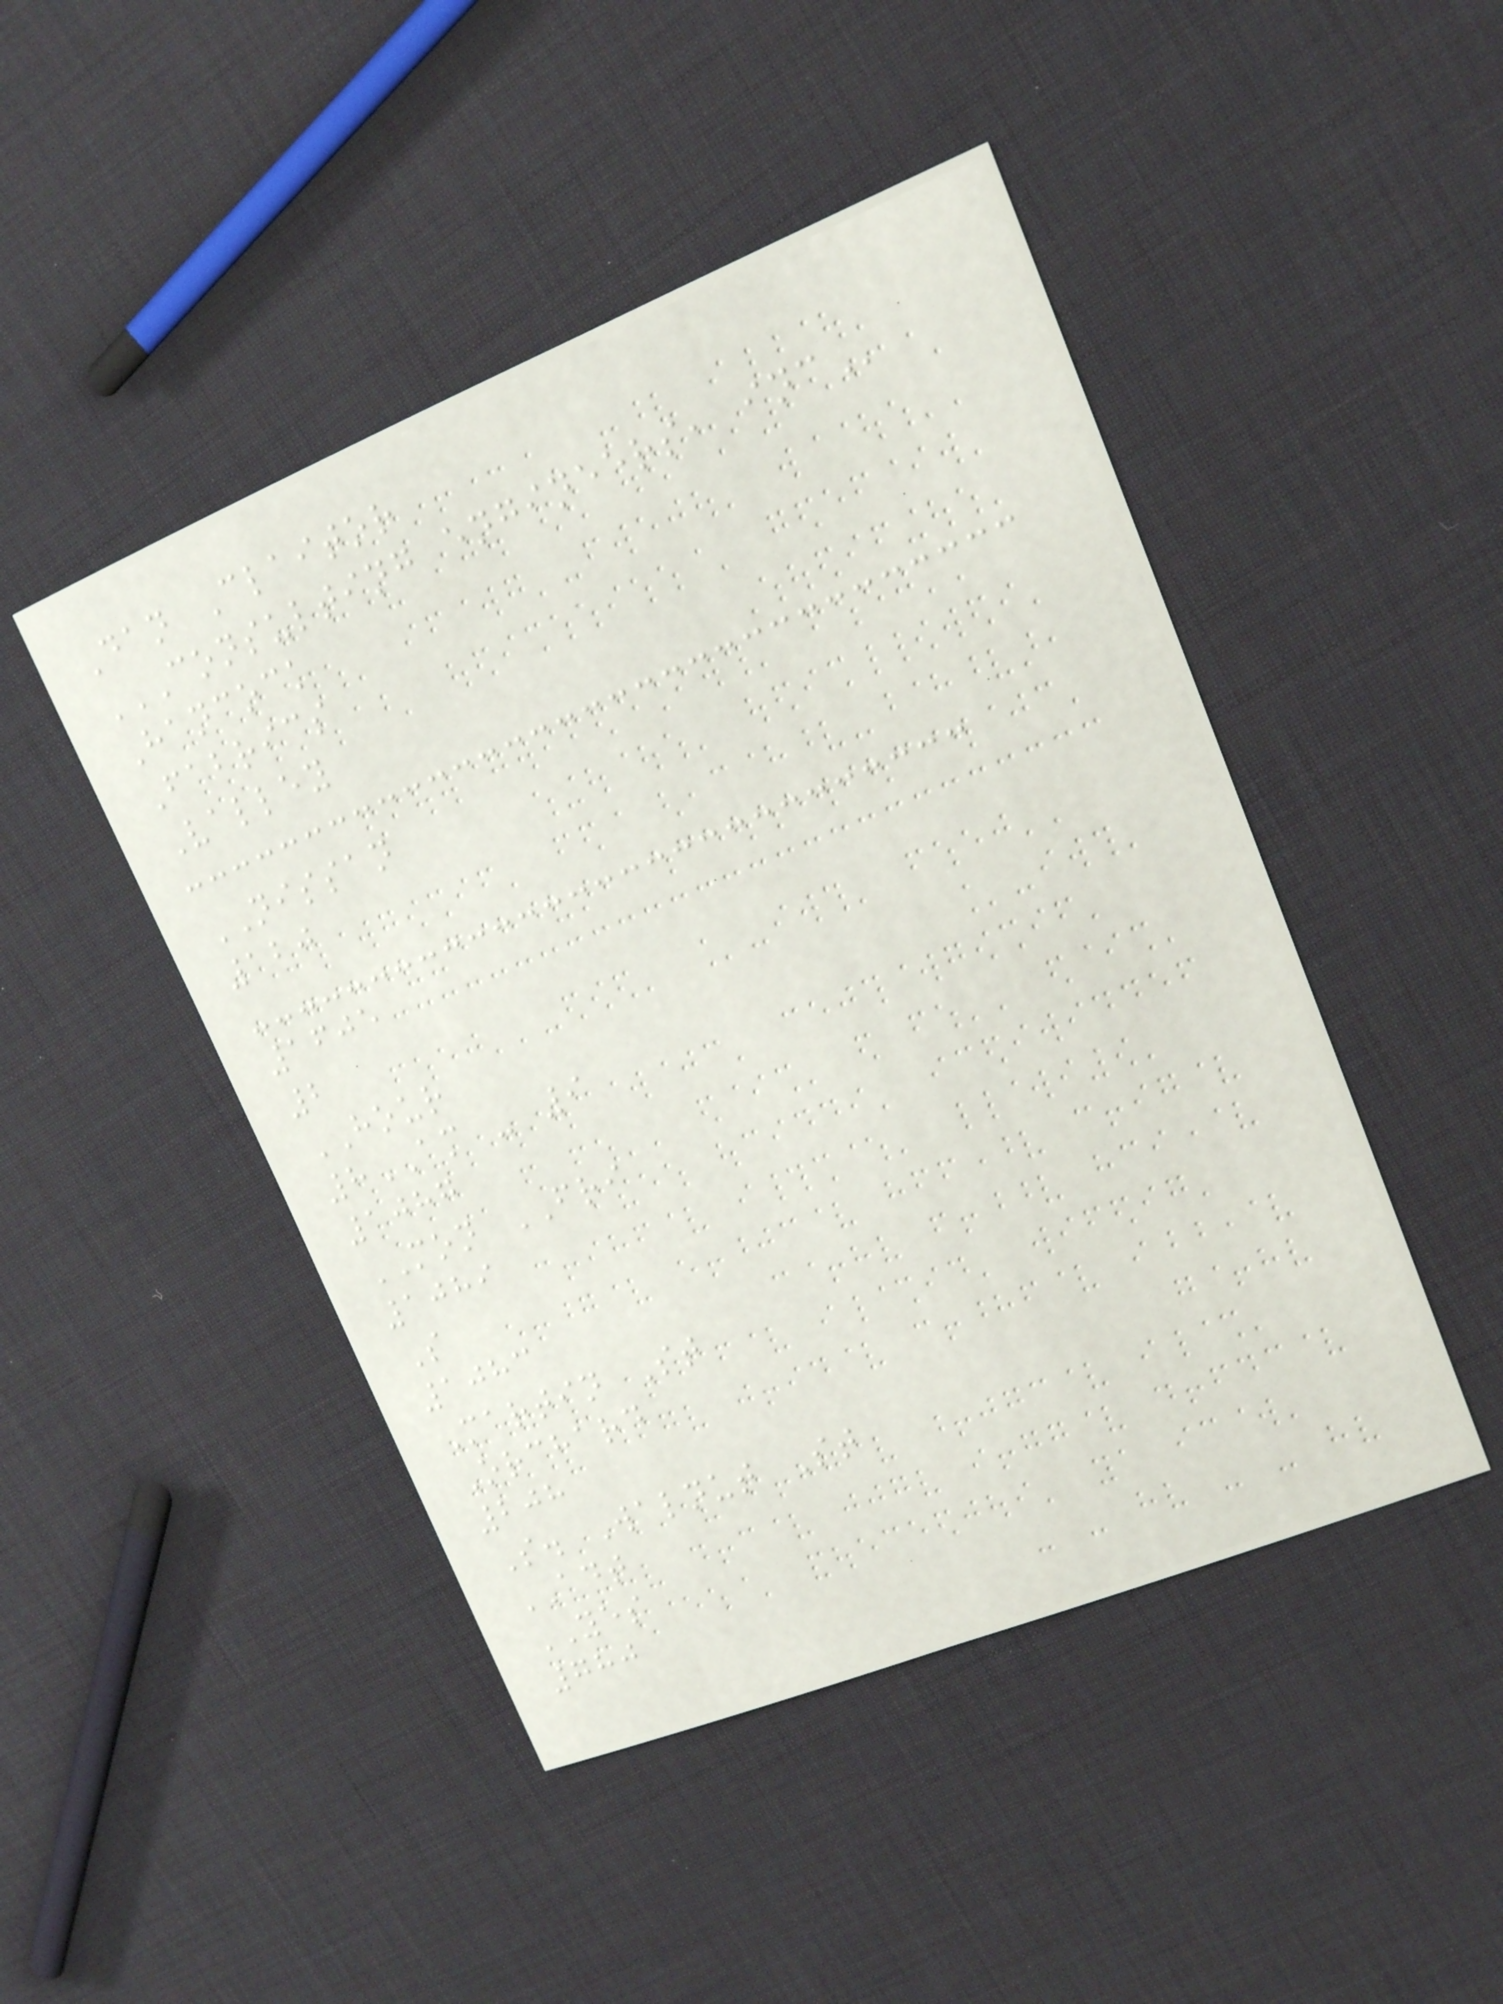Dan Claitor
CONSULTING ENGINEERS, INC
Hancock
Fabrics
Valley
NISSAN
120
1605
2
HOUR
8AM - 9
1087
MON FRI
1089
S
1083
Martin St
Orchard
208
S. Walnut St
ADT
YES
780
